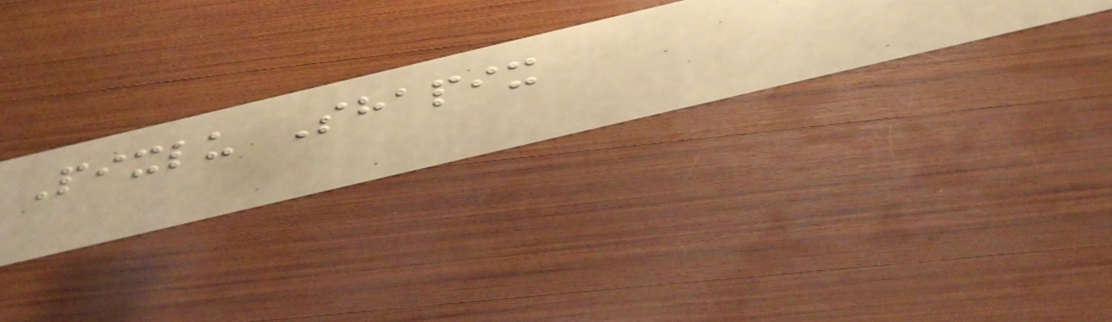Pixlu Shapix
